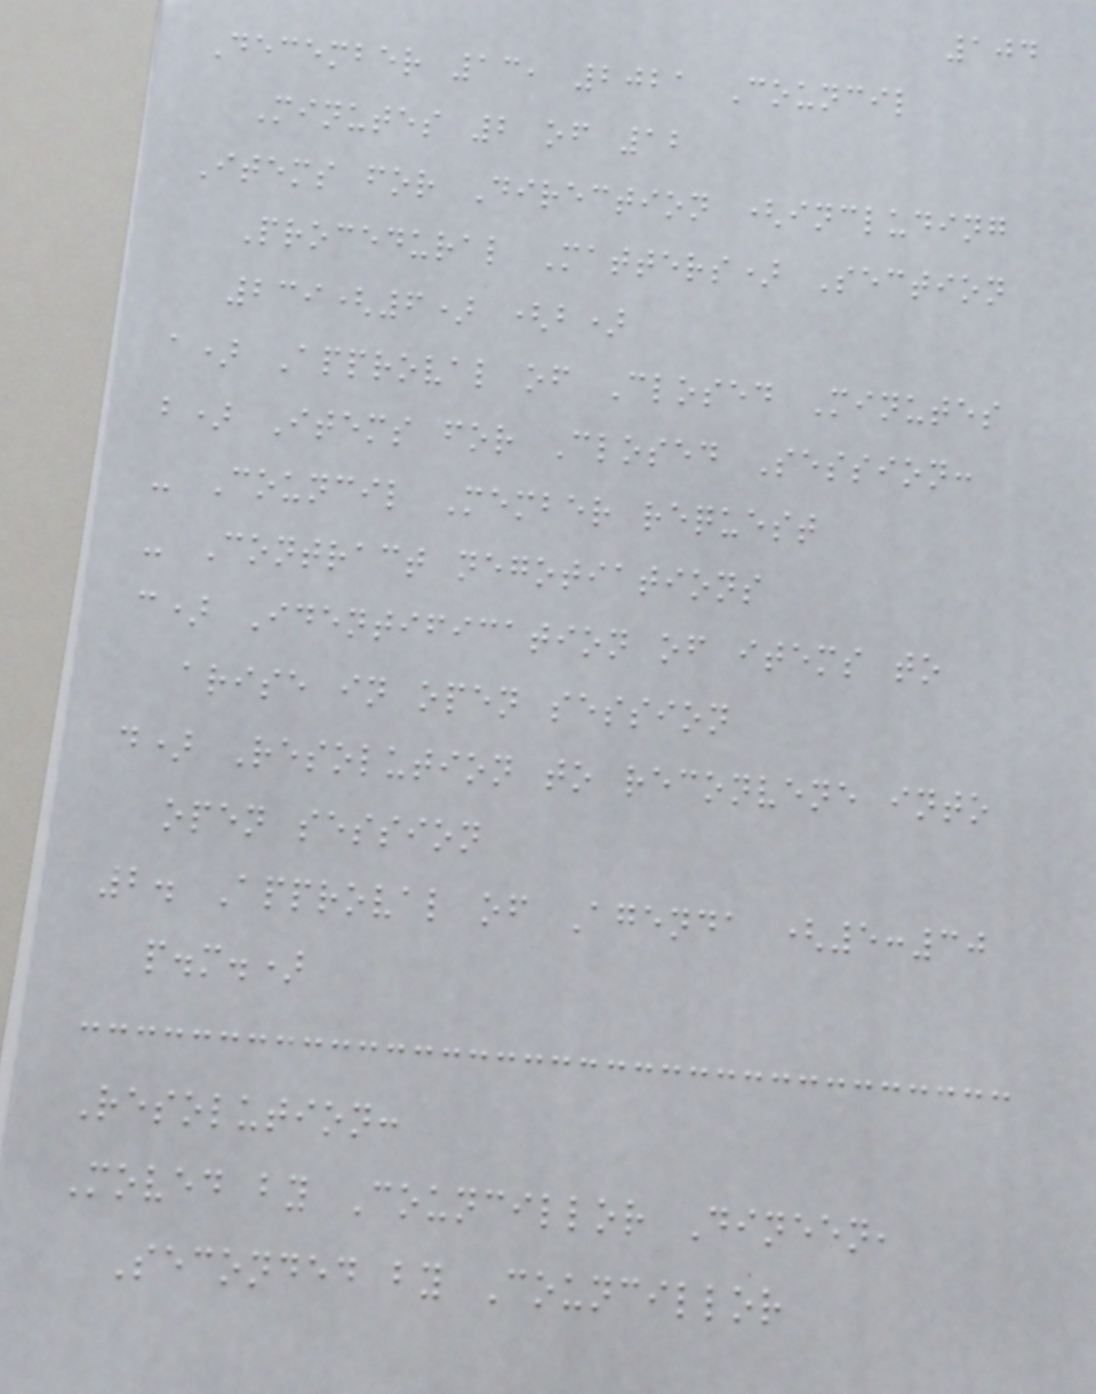104
December 13, 2021 Council
Minutes 2 of 12
Items for Direction (including
Procedural Matters) Section
239(6) (b)
a) Approval of Closed Minutes
b) Items for Closed Session:
- Council Member request
- Contract negotiations
c) Identification of items to
arise in open session
d) Resolution to reconvene into
open session
2. Approval of Agenda (5:30
p.m.)
Resolution:
Moved by Councillor Dineen,
Seconded by Councillor
